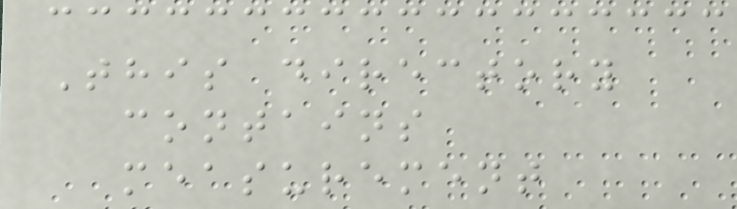This directory
contains
measurement
